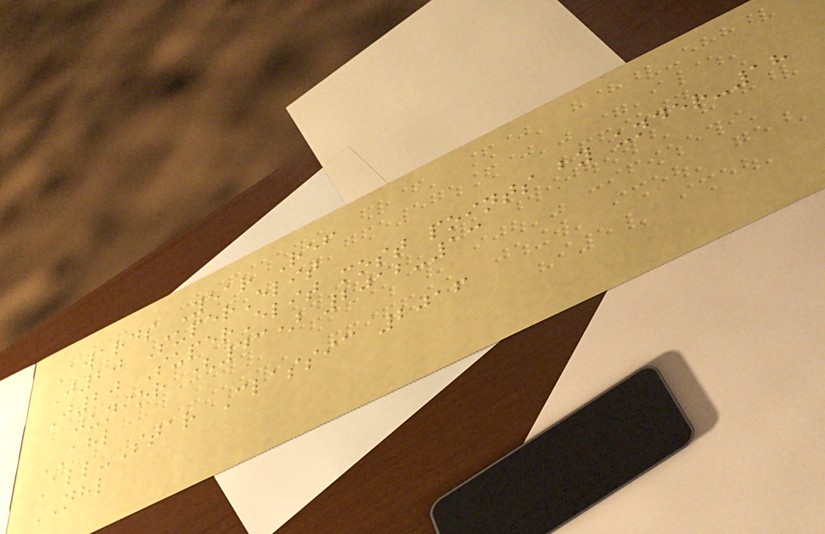Awards Year Ref
J20 SuperElit
J20 SuperElit most points by under-18
junior (43) 2012-13
AHL
All-Star Classic 2016
NHL
